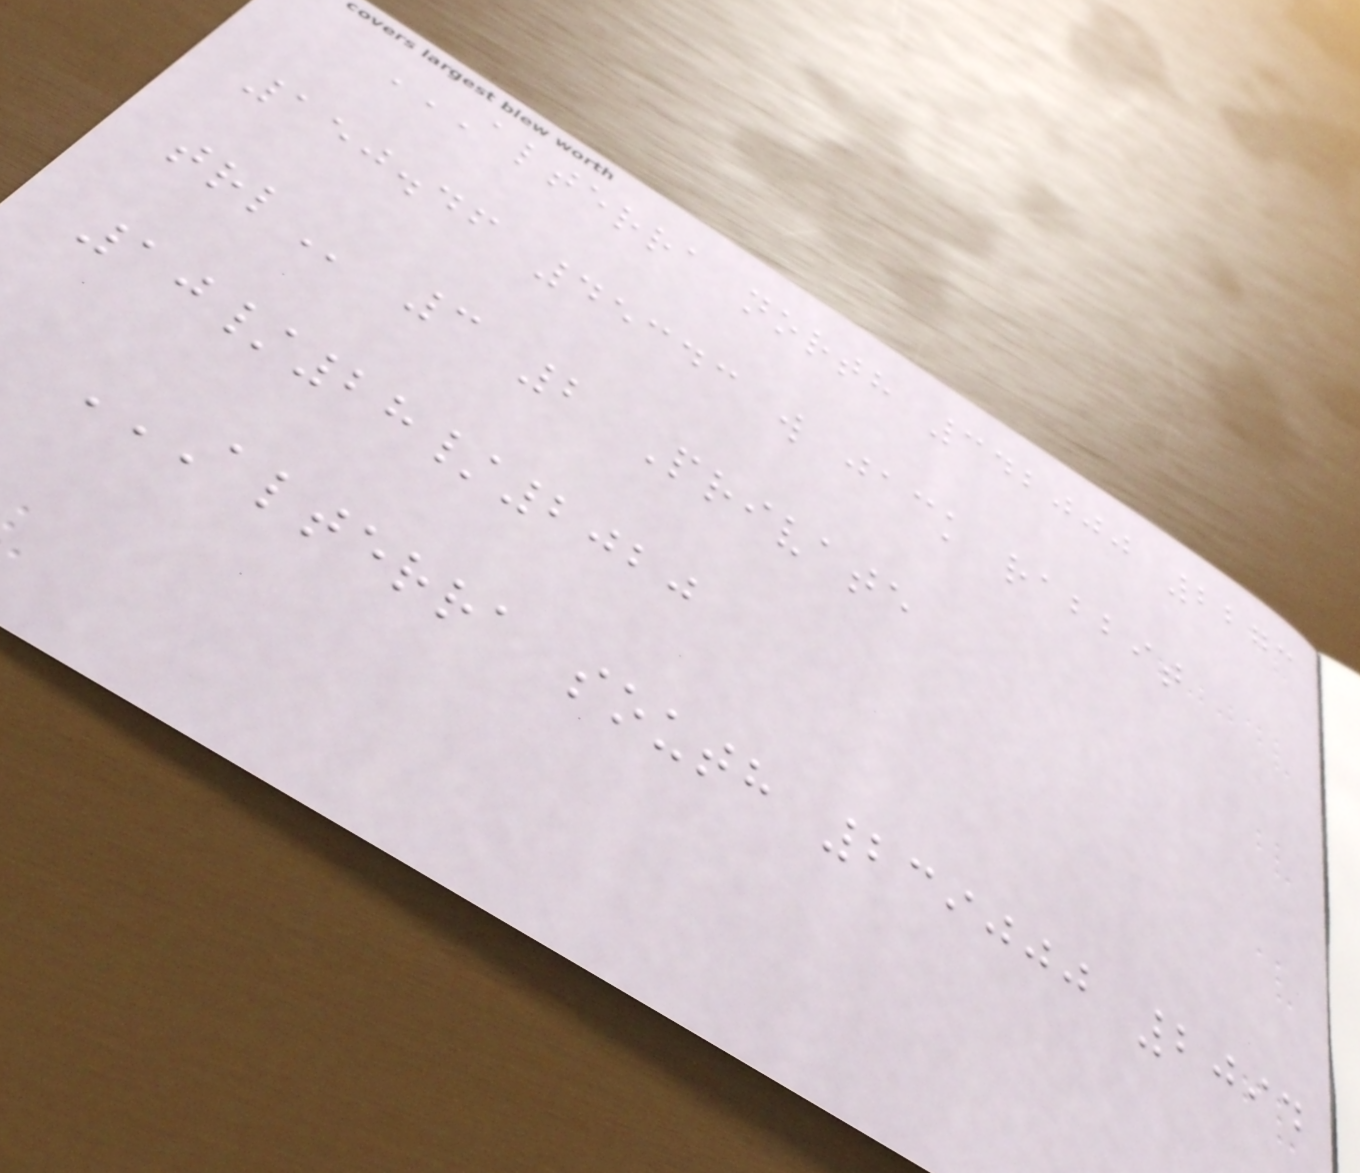ALTERRA NORTH 342000 2273
150.46 45343 W JACK RABBIT
TRL 3 2 Private
10/28/2020
ALTERRA SOUTH 239000 2094
